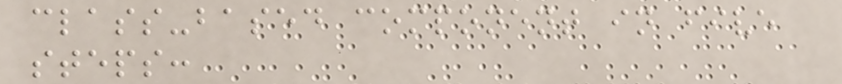class-based component in five
steps:
